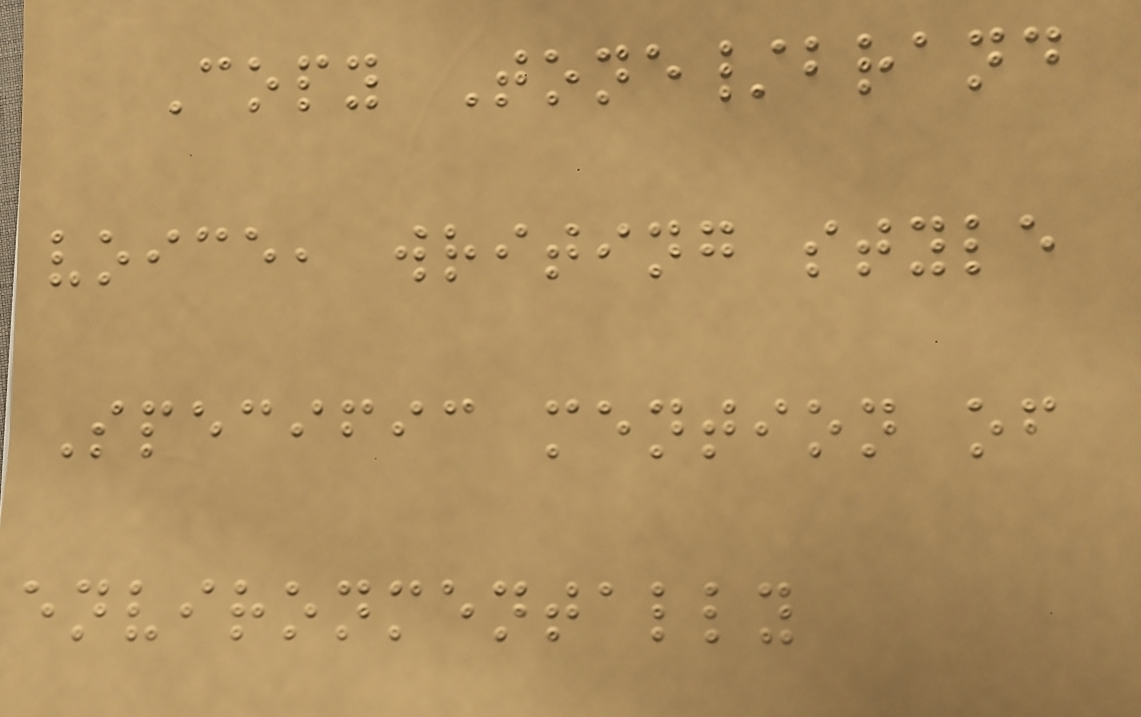Copy Tone/brand
voice, writing style
Specific mention of
environmentally
